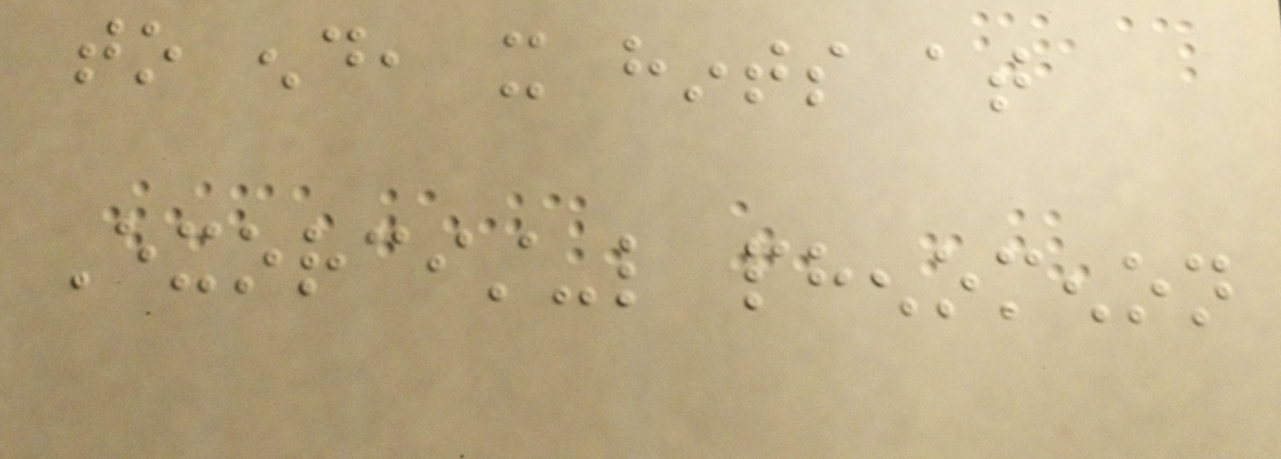to end, it hints at
Exorcist-like phenomenon
